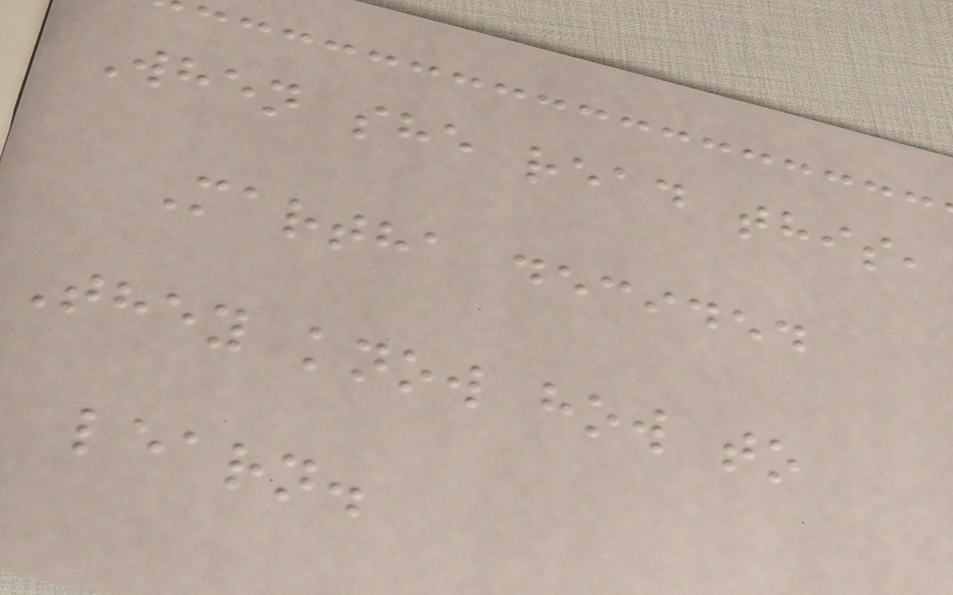When she read this,
Martha decided
They know how to
learn.
